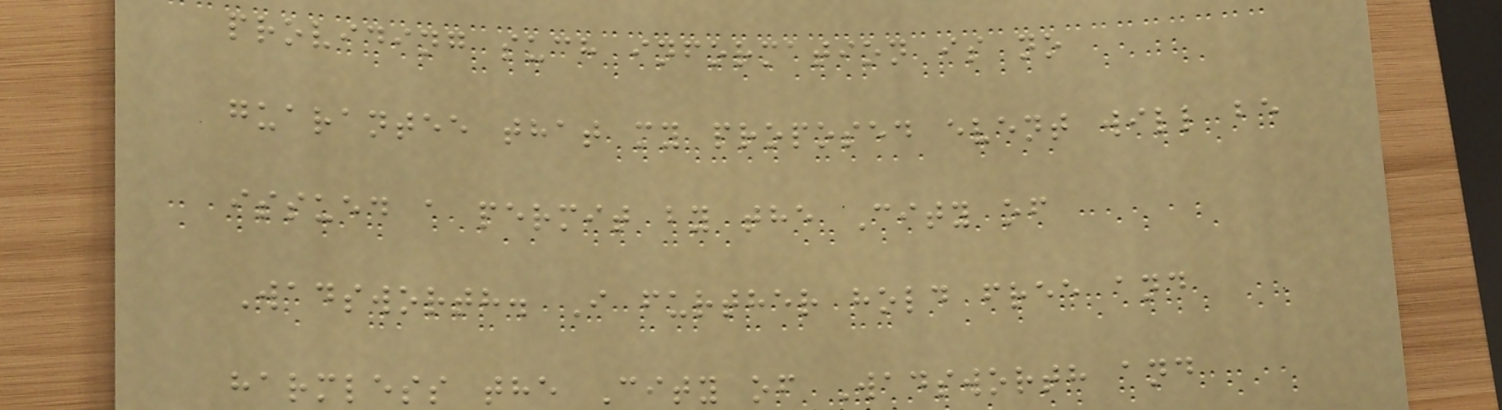providing such information is no
guarantee that my proposed event will be
issued a permit by the City of
Wadsworth. I further hold free and
harmless the City of Wadsworth and
